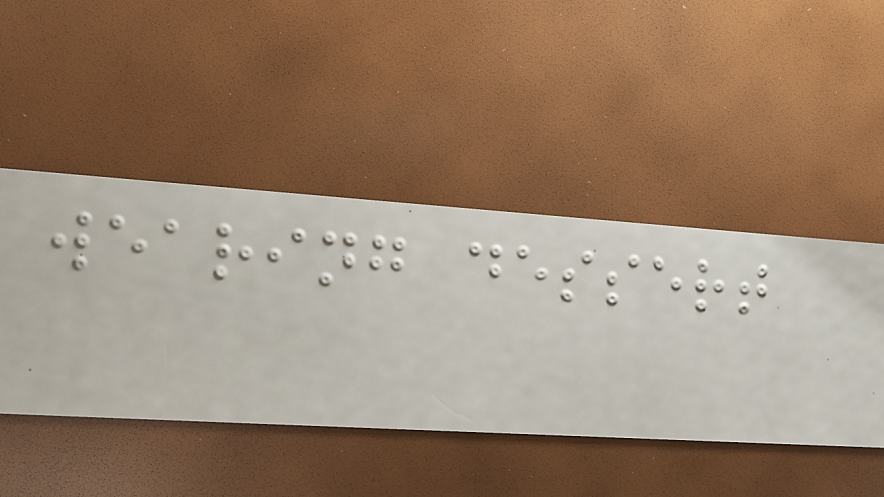wearing dessert
